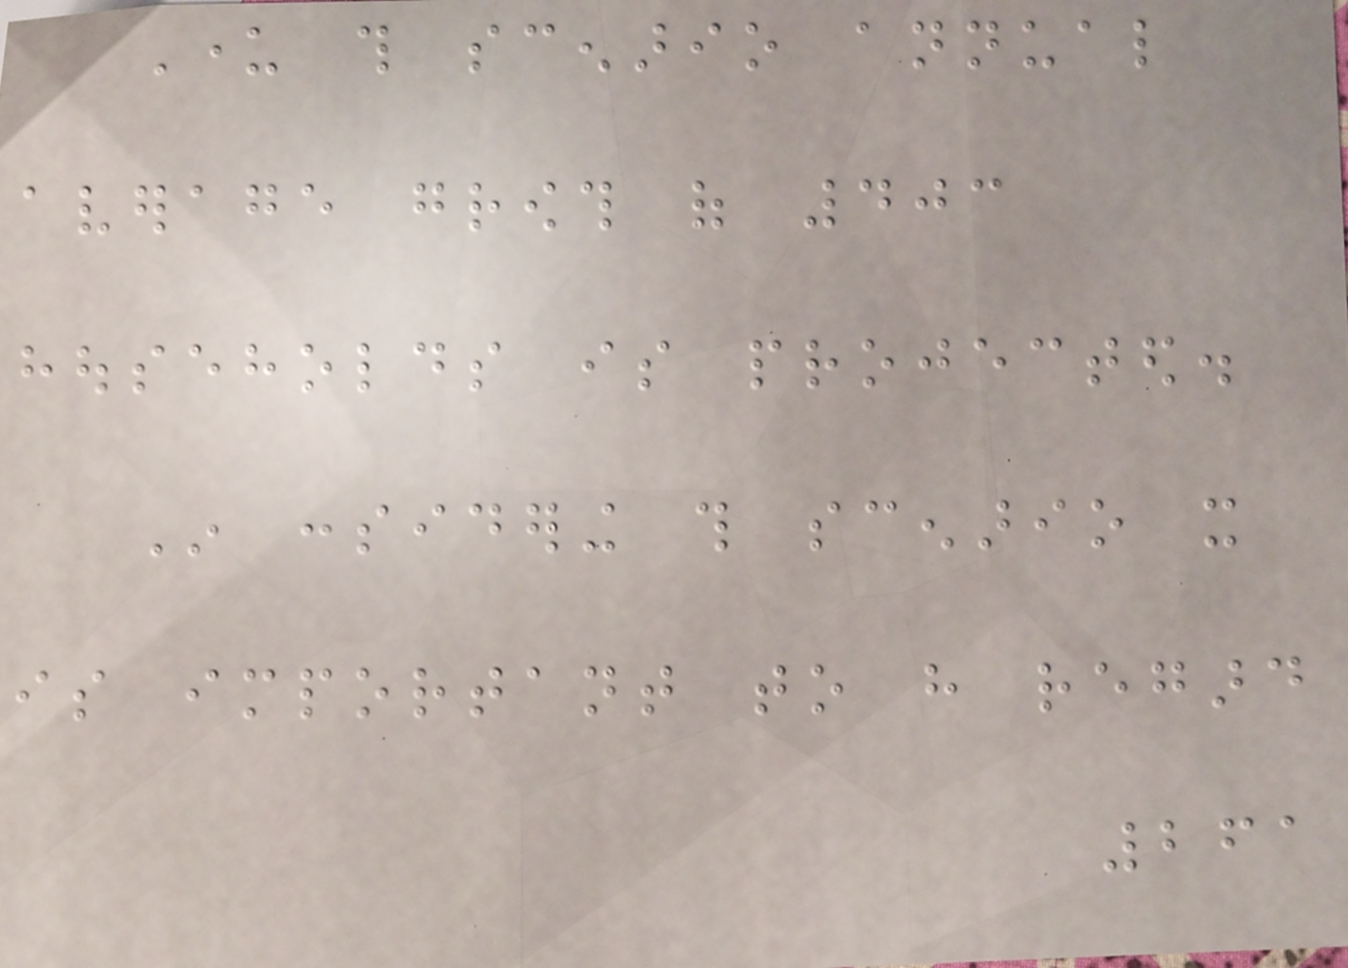Under this scenario annual
average growth of 403
households is projected.
In considering this scenario it
is important to have regard
261
